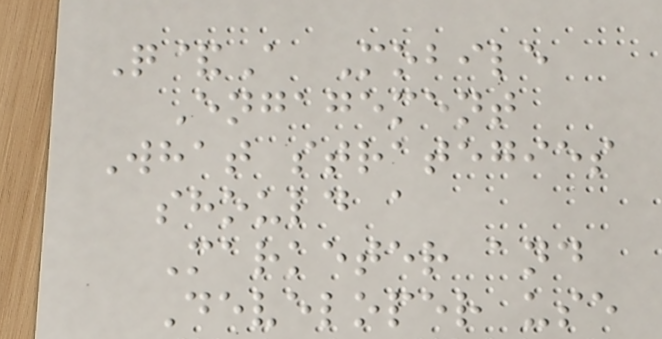Q&A Mobile
Engagement
What strategies
should a
Marketer and
Developer use
